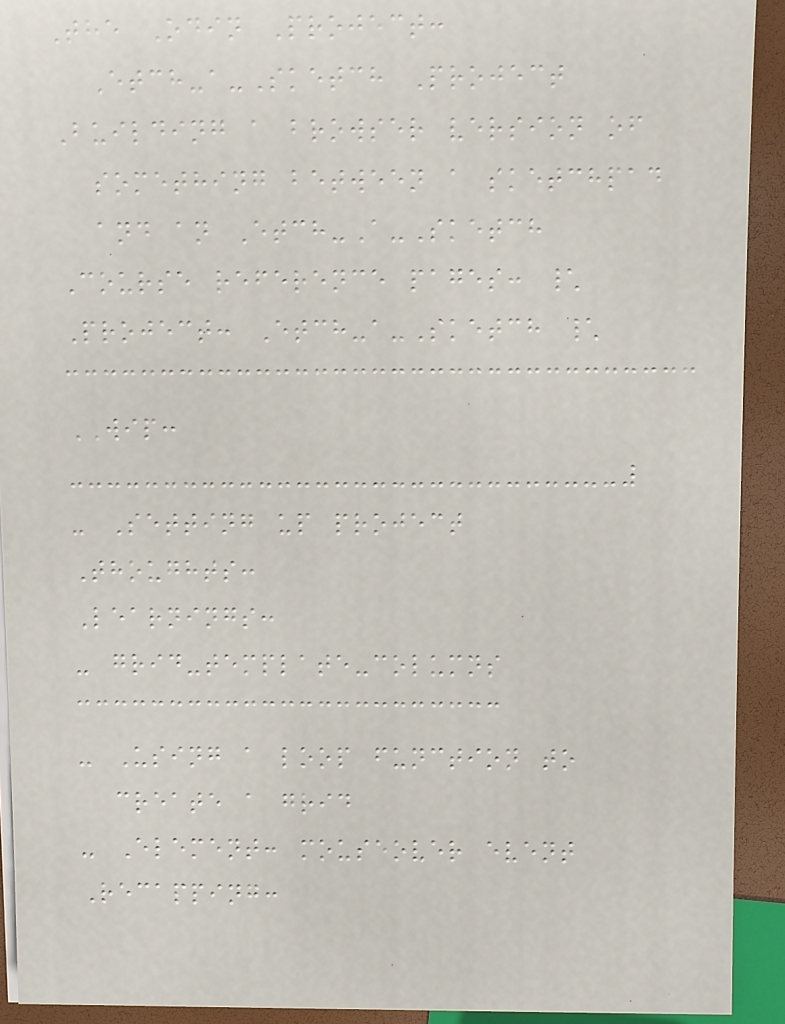The Odin Project:
Etch-a-Sketch Project
Building a browser version of
something between a sketchpad
and an Etch-A-Sketch
Course reference pages: \
Project: Etch-a-Sketch \
WIP:
- Setting up project
Thoughts:
Learnings:
- grid-template-columns
- Using a loop function to
create a grid
- Element: mouseover event
Recapping:
